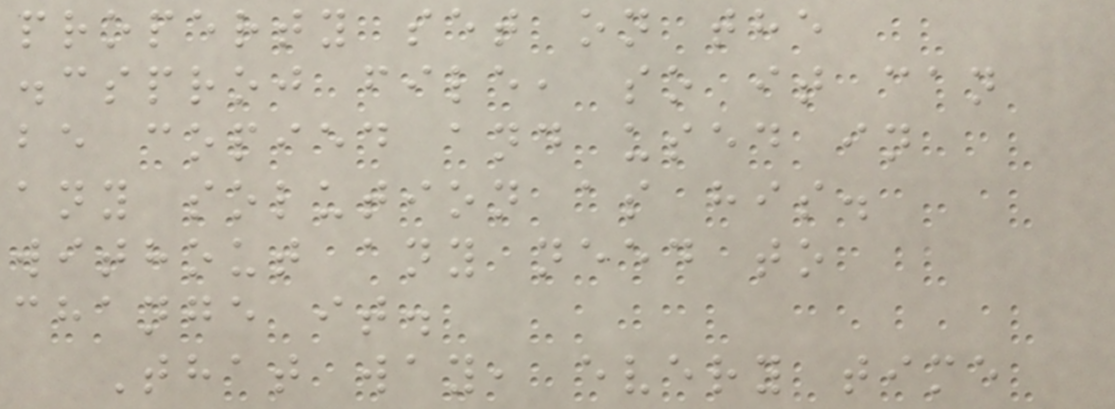property set on the
.csproj file, so it can
be copied and used in
any solution as his.
without any need to
change it.
That way, every time
